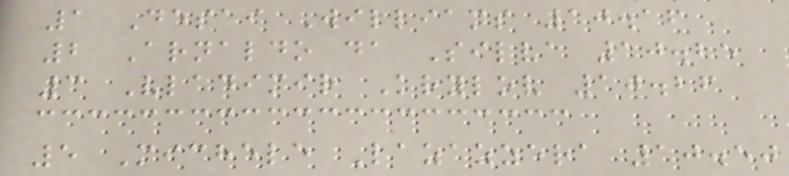1 Desai Williams 10.16
2 Arnaldo da Silva 10.25
3 Vladimir Krylov 10.26
5 Michele Lazazzera 10.50
